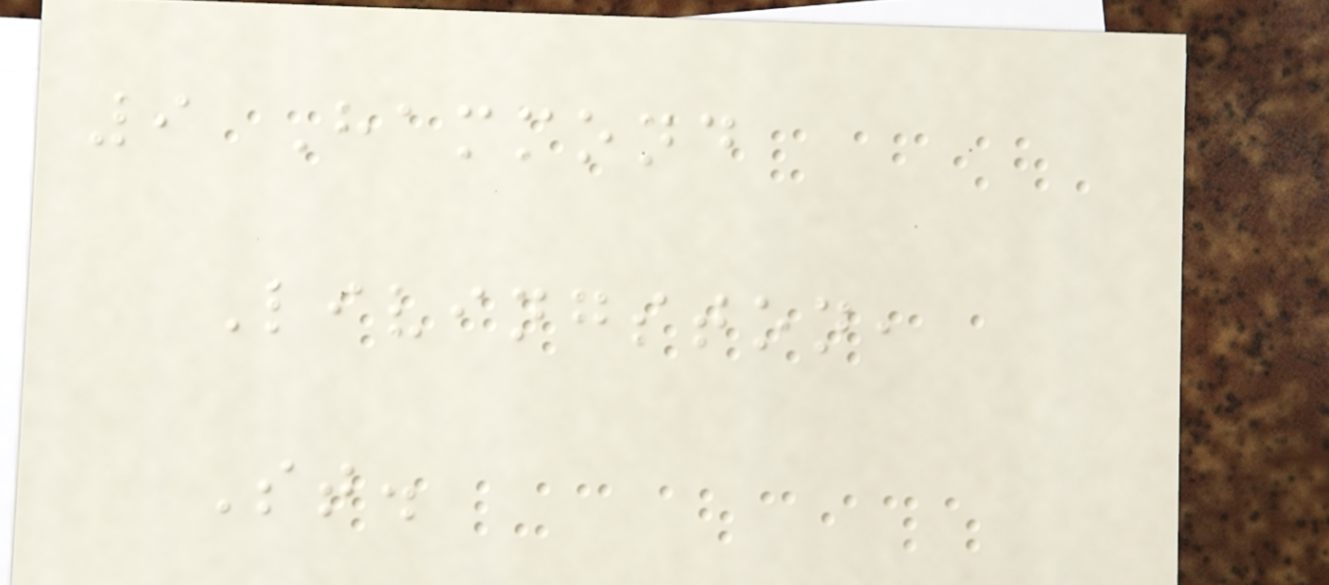9 Hammond
Livingston,
St.
